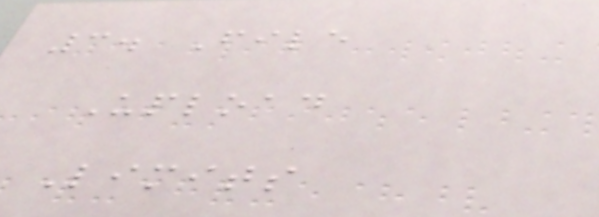3. File
Upload
Limits
